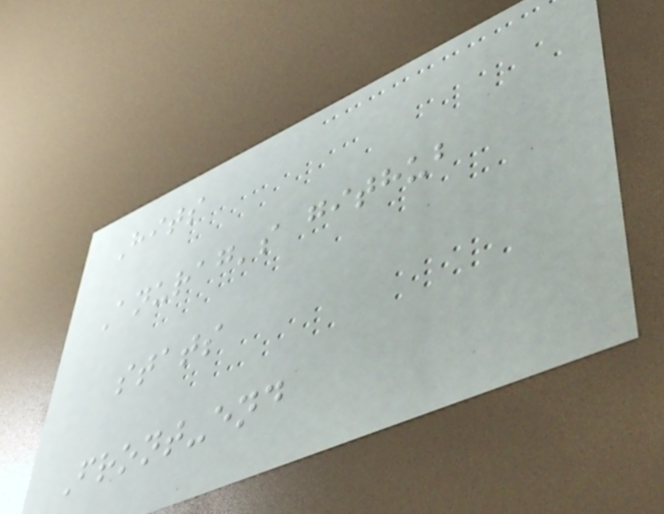Hits
Anurag's github
stats
Front-end
